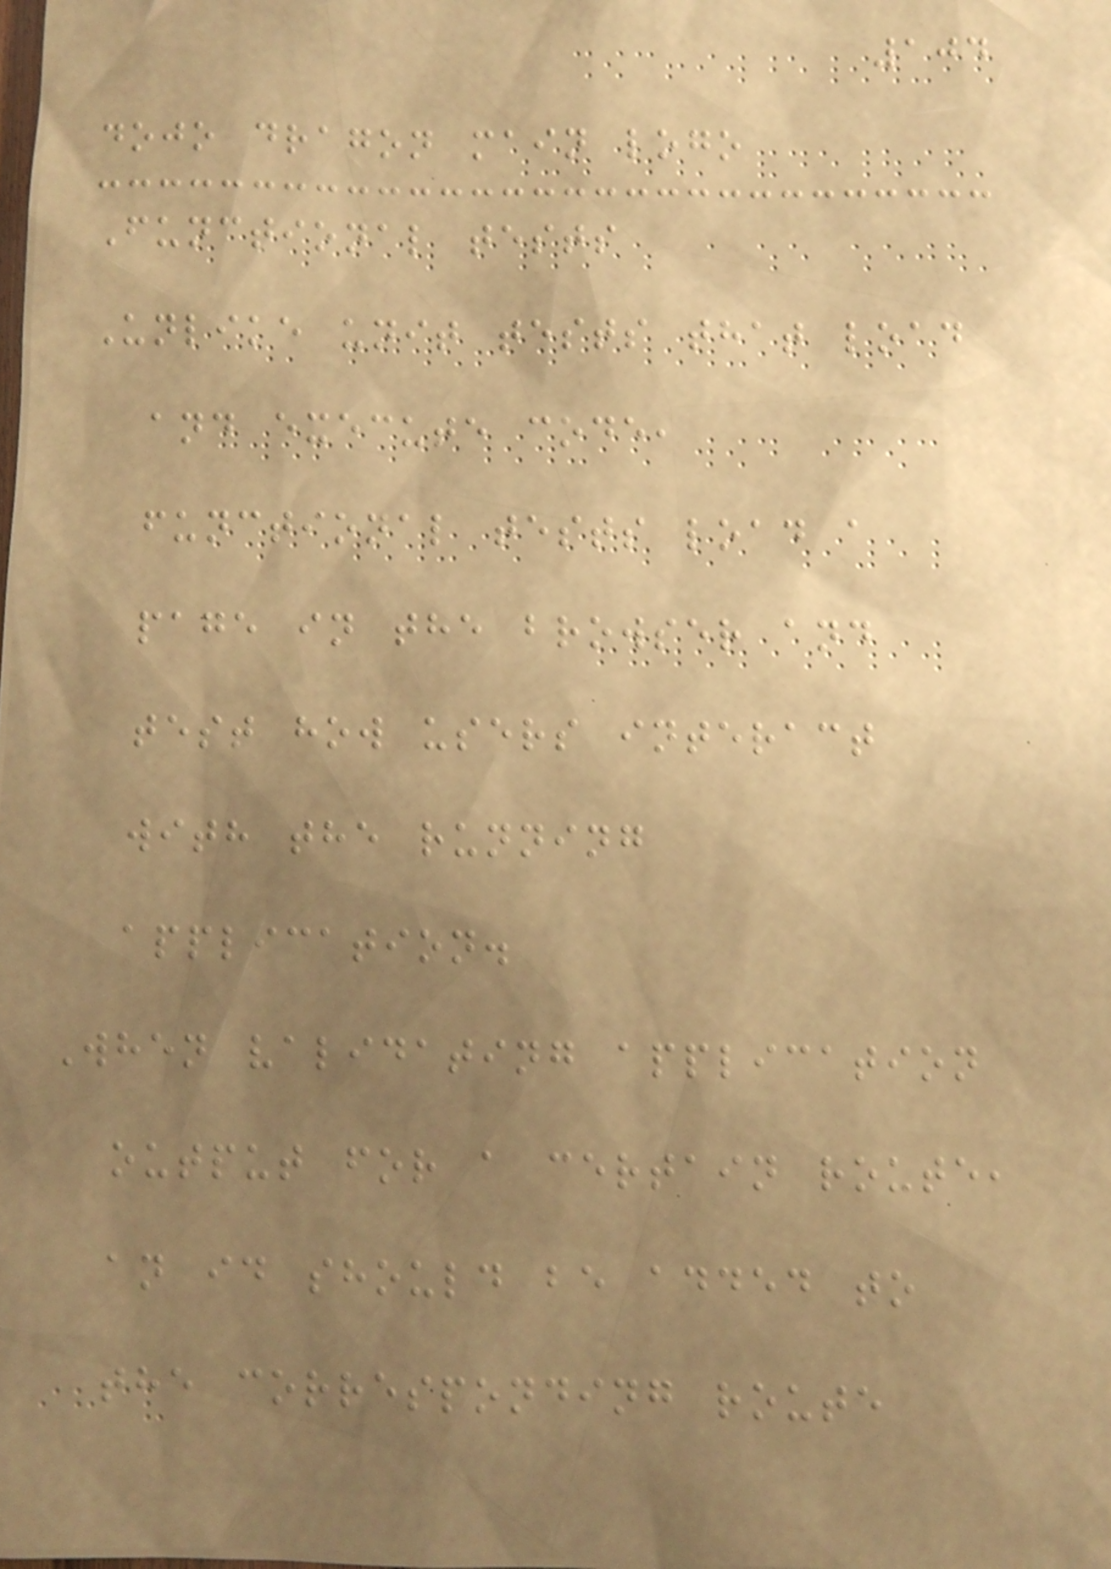104
dojo dragon main logo
Functional tests
Unlike unit tests that load
and execute code,
functional tests load a
page in the browser and
test how users interact
with the running
application.
When validating application
output for a certain route,
an id should be added to
the corresponding route
